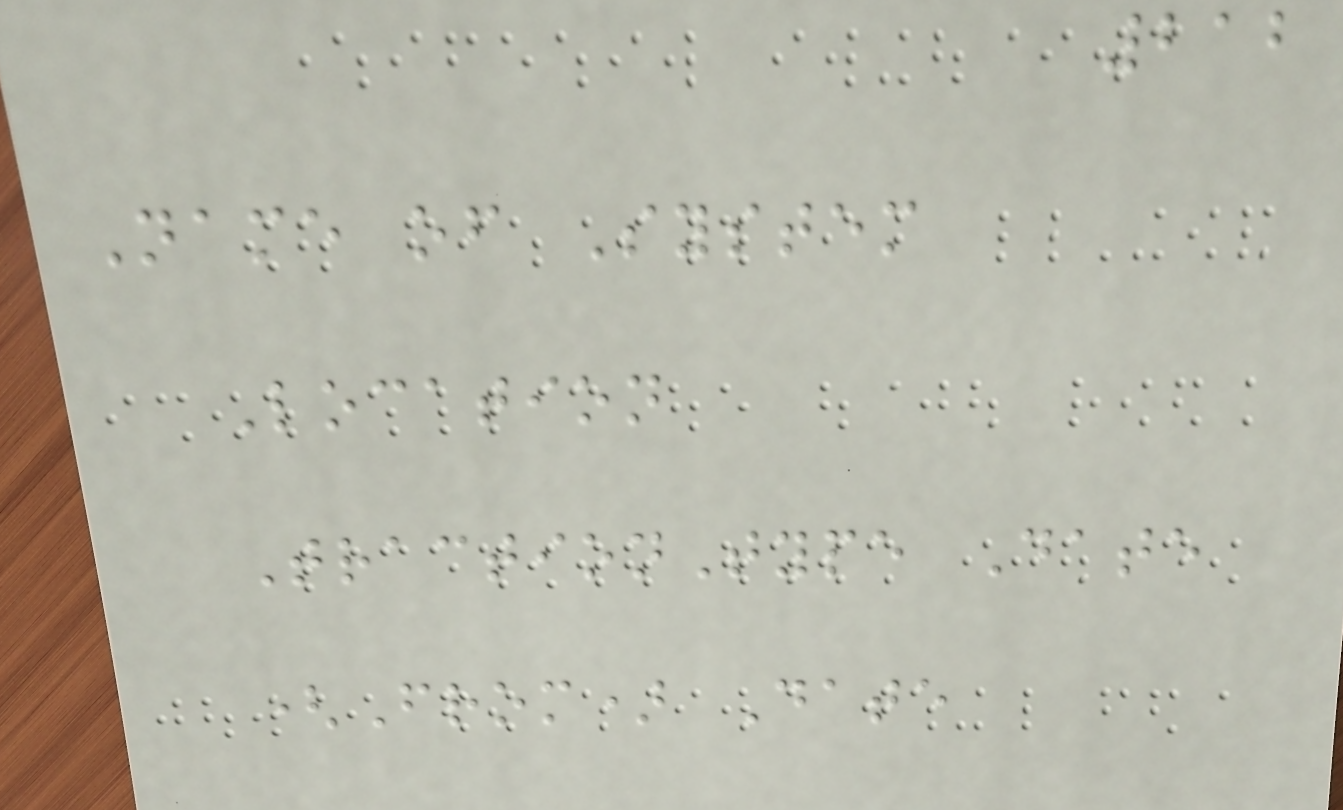212
Name of System
Location
TractionType Date
(From) Date
